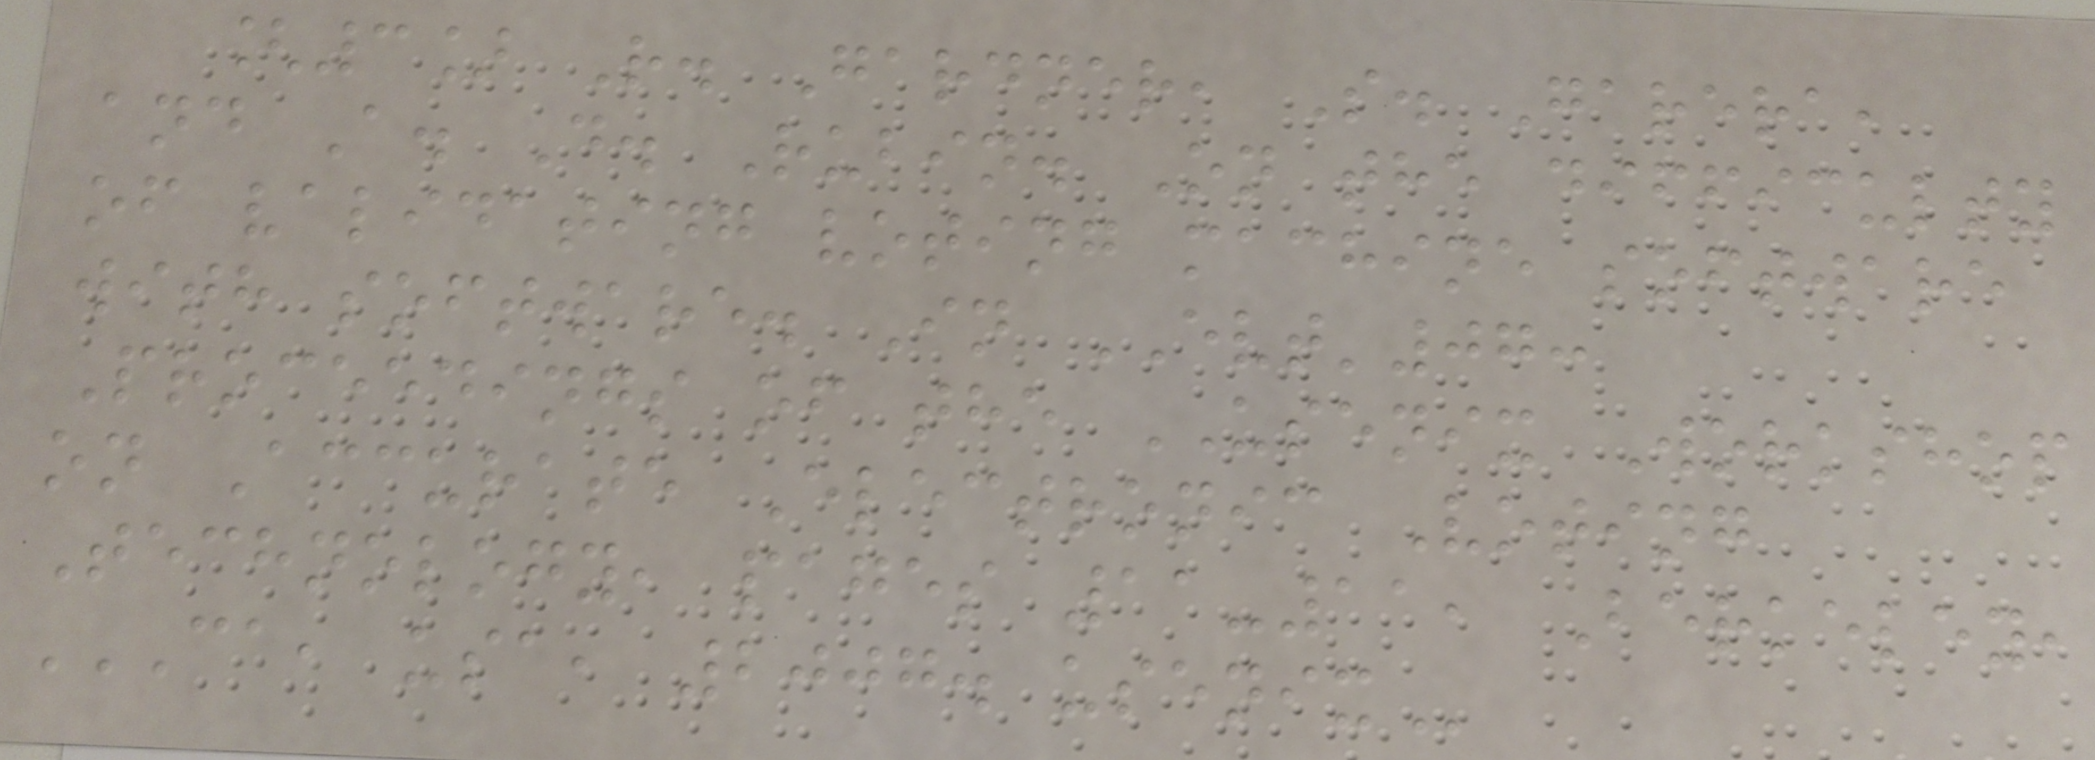[3] R. Gardner, S. Garera,
and A. D. Rubin. On the difficulty
of validating voting machine software
with software. In EVT'07:
Proceedings of the USENIX Workshop
on Accurate Electronic Voting
Technology, pages 11-11, Berkeley,
CA, USA, 2007. USENIX
